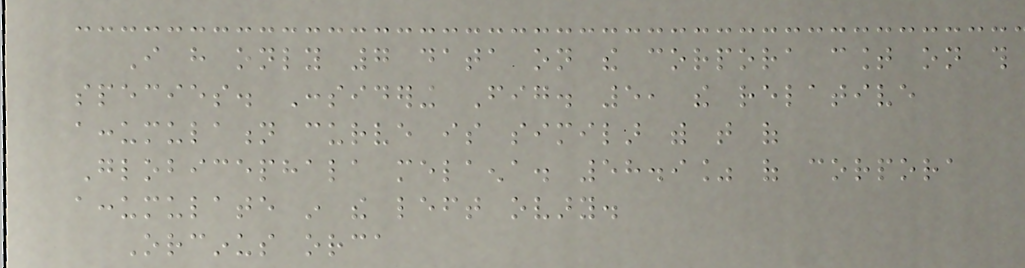I have only 7 data on the corpora count on this
species. Considering Fig. 5, the relative
accumulation curve is similar with that of
Globicephala melaena. 58.9% of corpora
accumulate in the left ovary.
Orcinus orca
